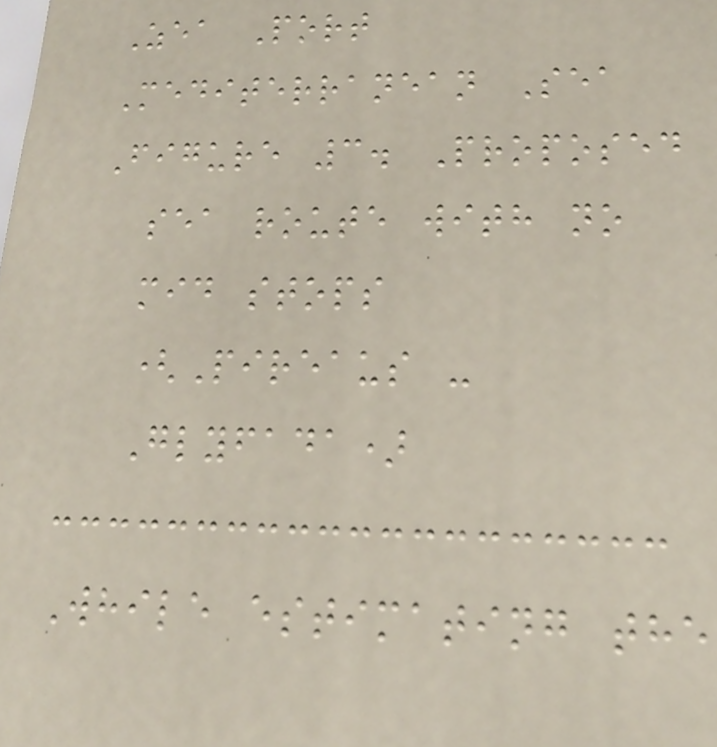Zea Port
Mediterranean Sea
Figure 3. Proposed
sea route with no
mid stops
(Pireaus -
Glyfada)
While estimating the
